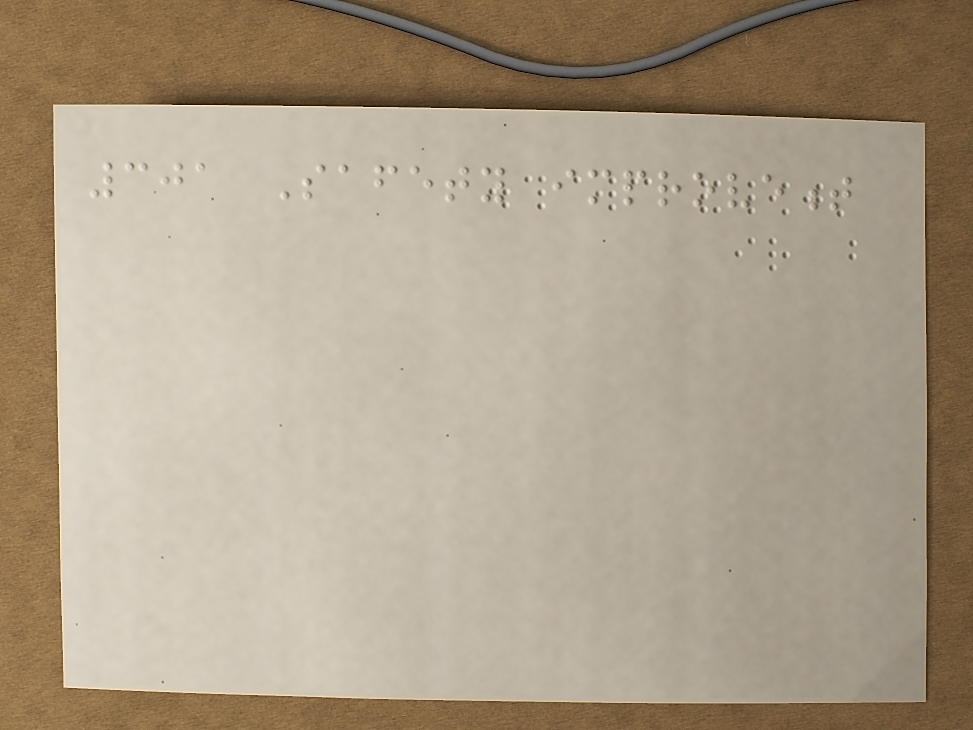301 Safety improvement
